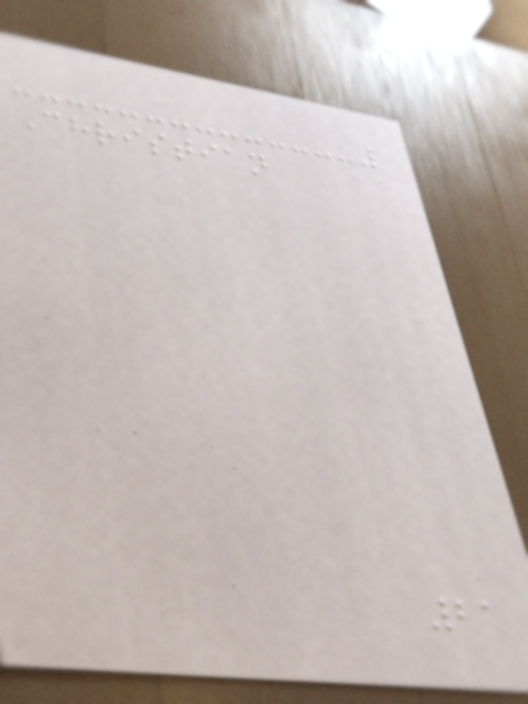Christian
21
